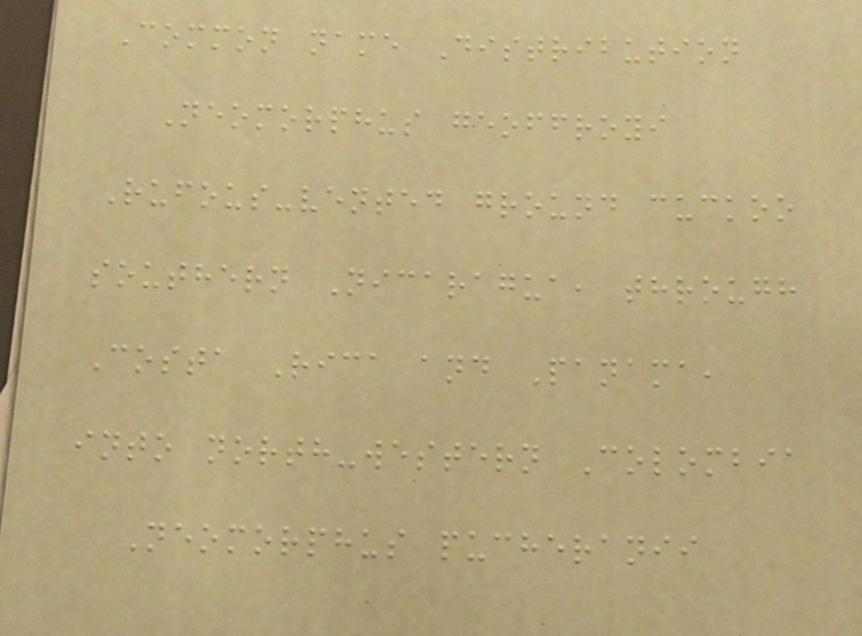Common name Distribution
Neomorphus geoffroyi
Rufous-vented ground cuckoo
southern Nicaragua, through
Costa Rica and Panama,
into north-western Colombia
Neomorphus pucheranii
